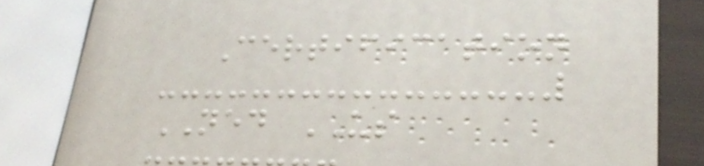Certification
NED US
